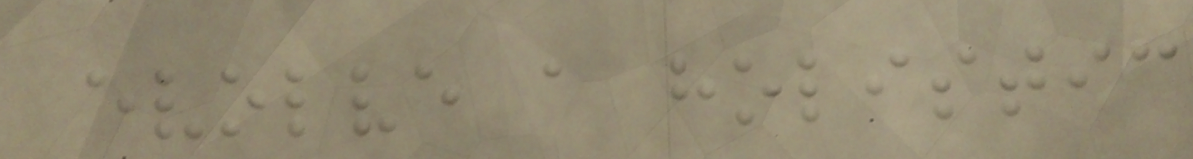evolve a holistic
